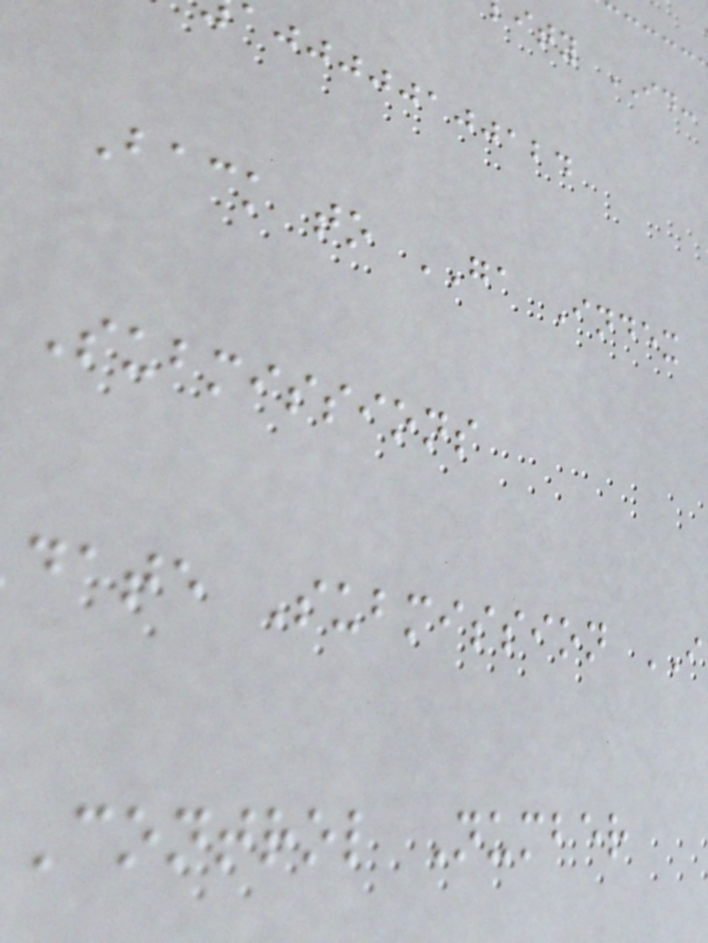ity ID:
ajjjjjajjabd
Back to GA Index
Submissions
date Submission
Control Number
